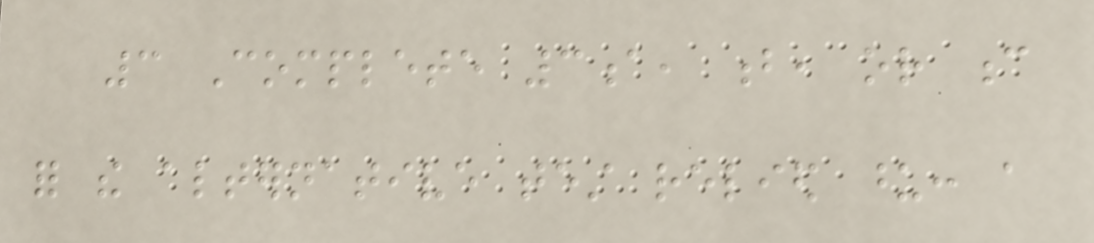3 Complete 3a, b, or c
for the alternative test relied upon: a
